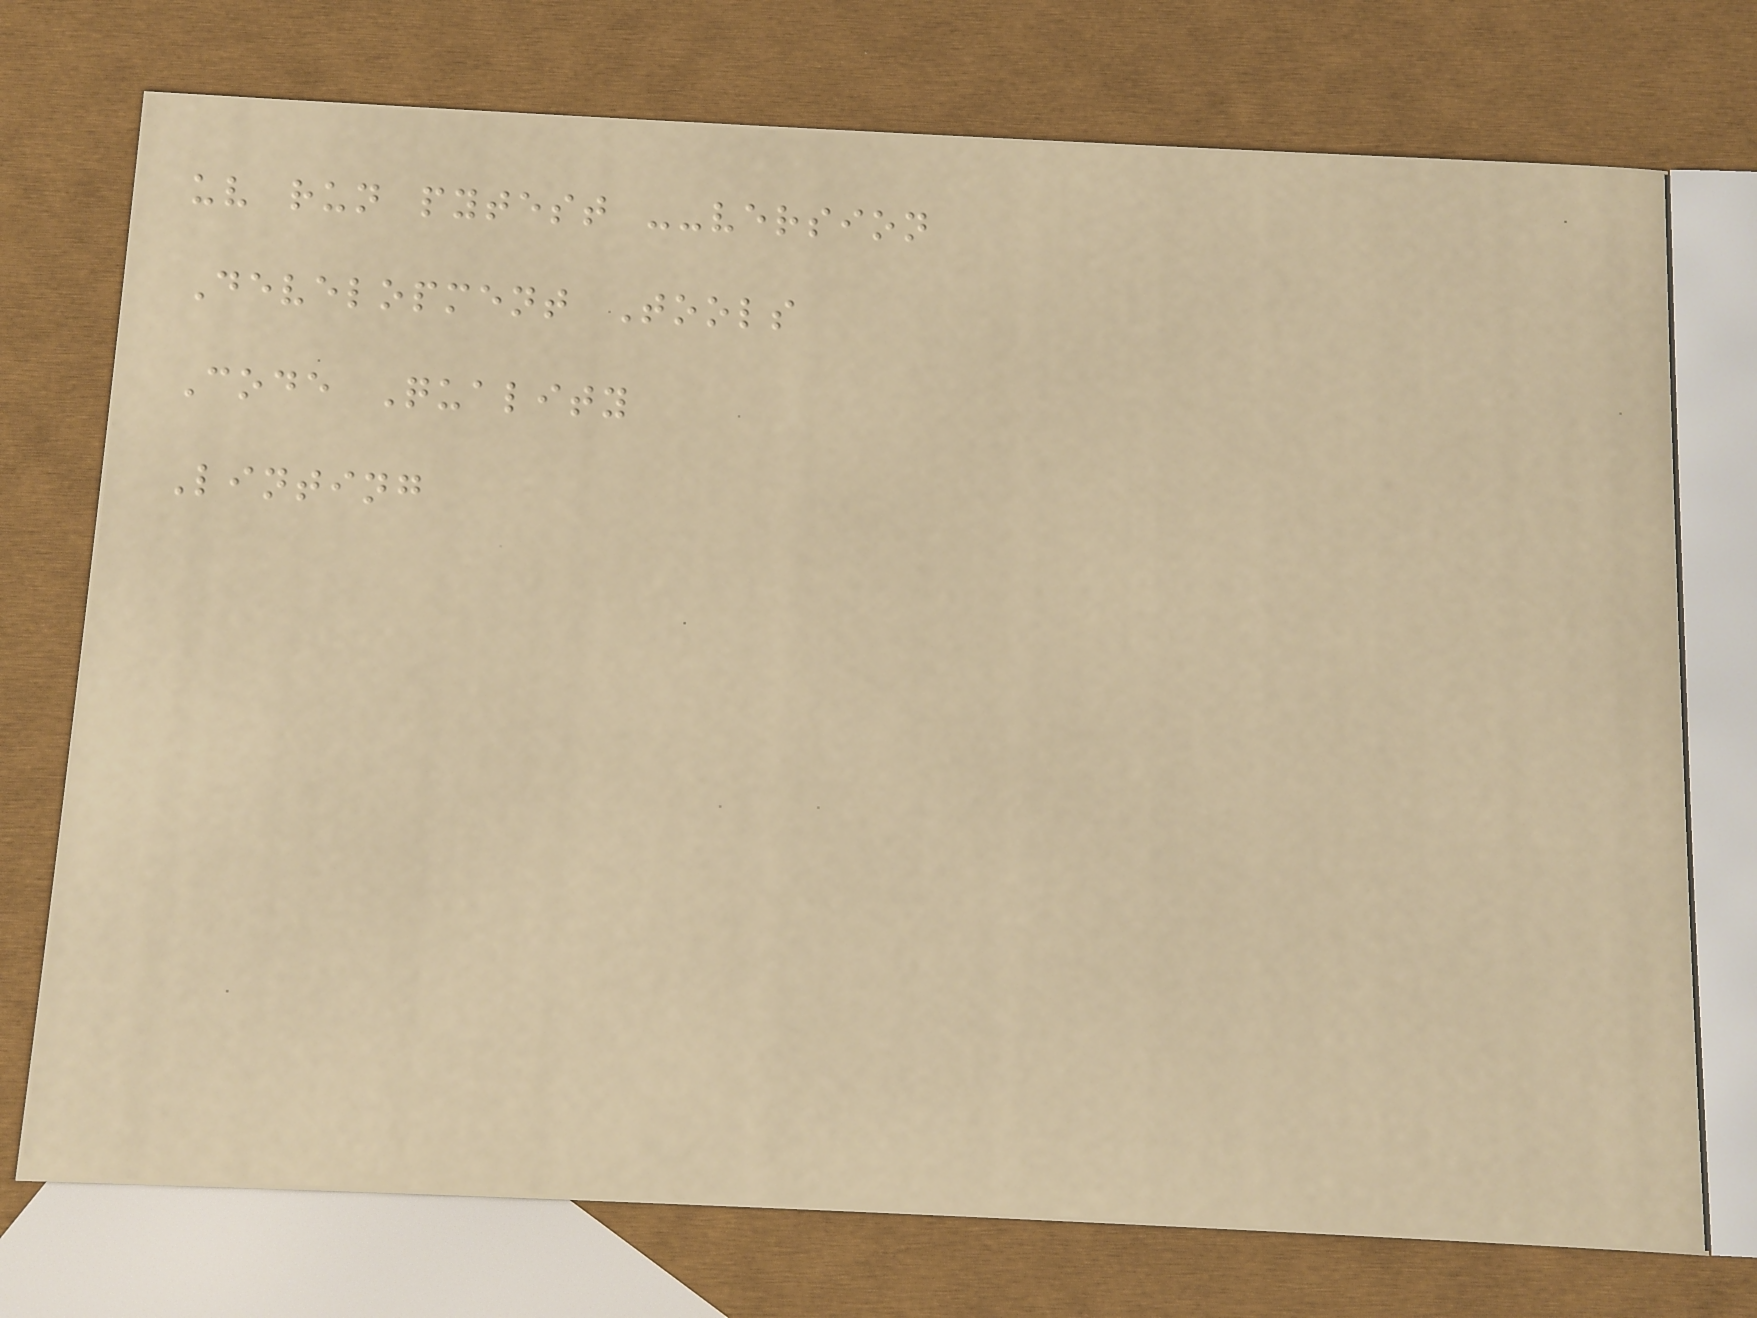uv run pytest --version
Development Tools
Code Quality
Linting
